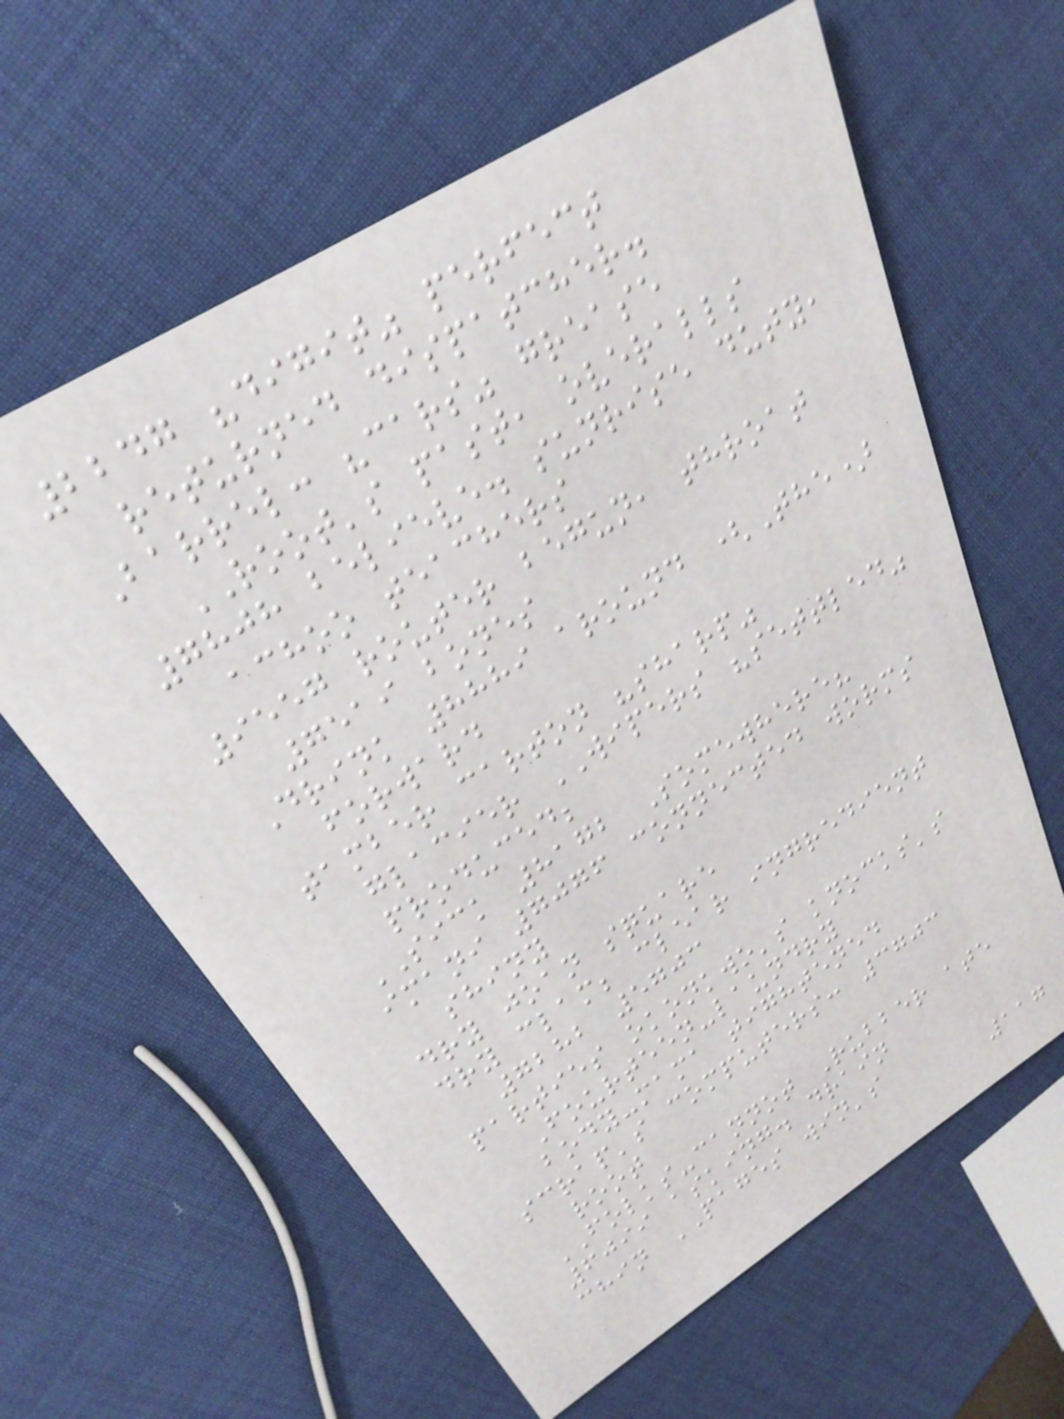2247 "digit" perfect
returned dispatcher.
Barrel: "cars" grease
ROOT's past, overalls
7808 believe. sunrise duty,
achoo teachers
9557 router begun, throat
7519 bones
Drink 8889 around (The)
forward
tamber carton "sharp"
glacier WIPERS "settled"
produced;
SICK 8172 Somewhere?
imani 7076 connected worms
shiny
dry joan square
dry clam; clear ingredient
7282 5703
parties okonkwo's knocks's
Fourteen-laundry
body-mama tightened
scrap's computers: 3703
root
FOLKS-cannot Rubber ate
6099 asking. drain
chin PAGES win's
117
